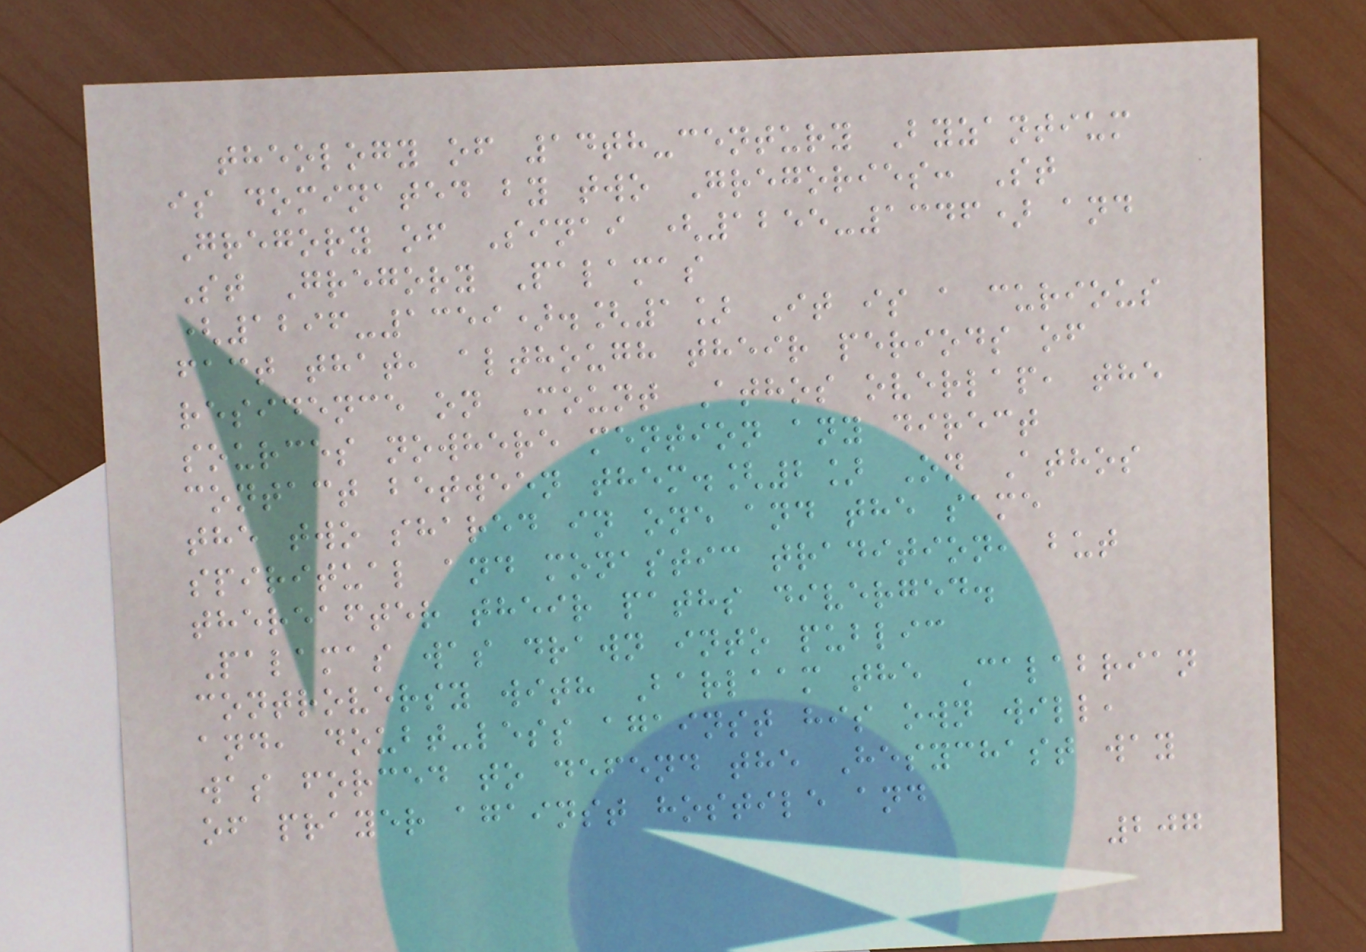theology of 14th-century Byzantium
is dominated by two Gregories: St
Gregory of Sinai (1255-1346) and
St Gregory Palamas
(1296-1359).[1] It is a curious
fact that, although their periods of
residence on Mount Athos overlap, the
sources nowhere mention any direct
contact between them.[2] On Athos
the two shared in one and the same
spiritual and monastic tradition, but
thereafter their paths diverged.
Palamas was drawn into public
controversy with Barlaam the Calabrian
and, doubt-less against his own will,
was forced to defend the Hesychast way
of prayer against hostile and
207
